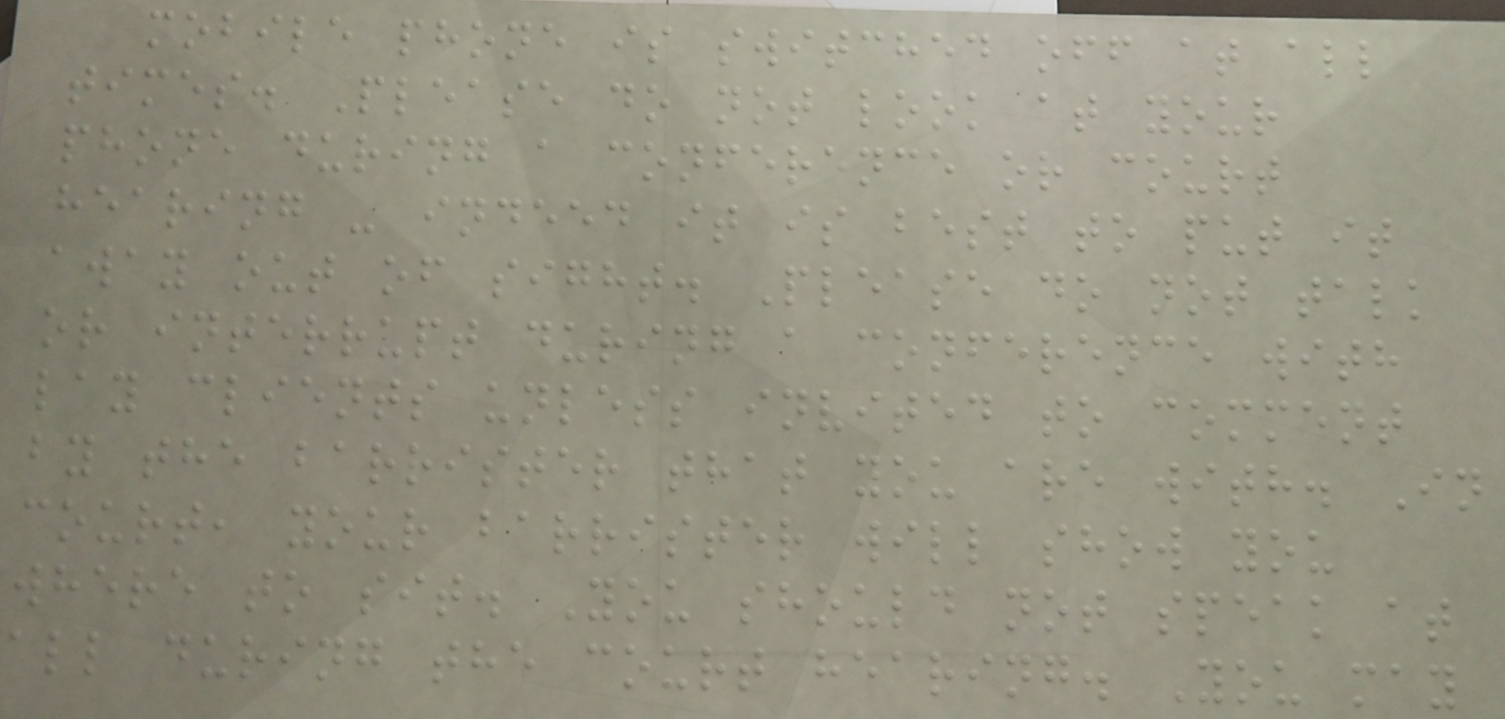mobile phone is switched off at all
times. Please do not look at your
phone during a conference or court
hearing - indeed it is best to put it
away out of sight. Please do not talk
or interrupt during a conference with
lay clients unless invited to comment
by the barrister that you are with. In
court, your barrister will show you
where to sit. You should not speak at
all during the court hearing. You may
